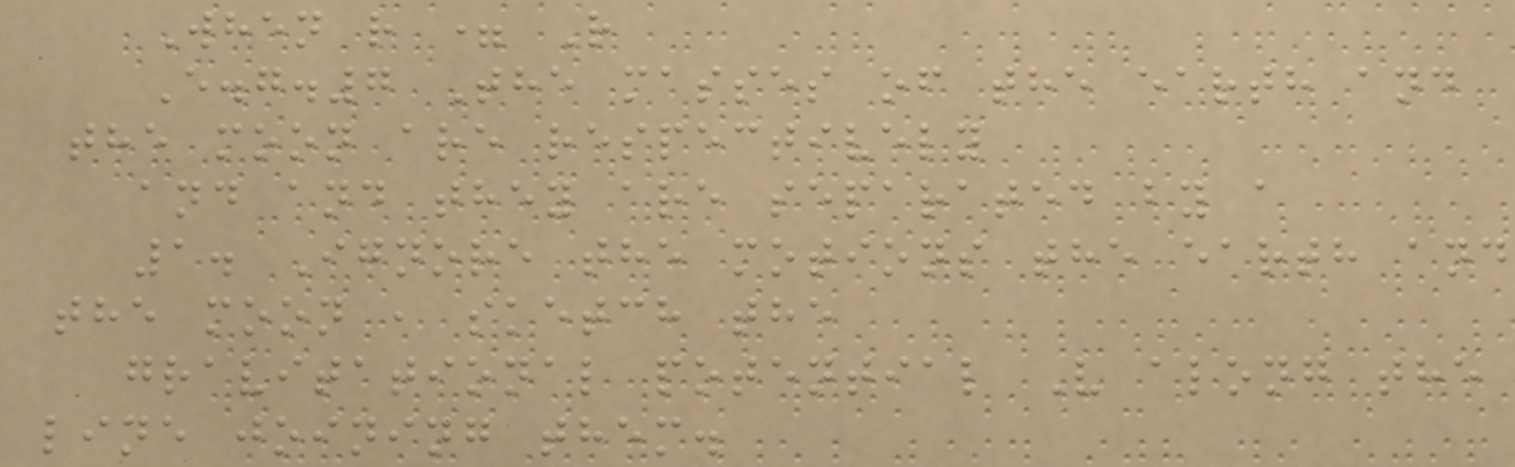When r = R
E.g.7 The masses of the earth and
the moon are respectively
and and they are separated by a
1. Ignore the motions the earth and
the moon , sketch the
gravitational potential V along the
line joining them.
